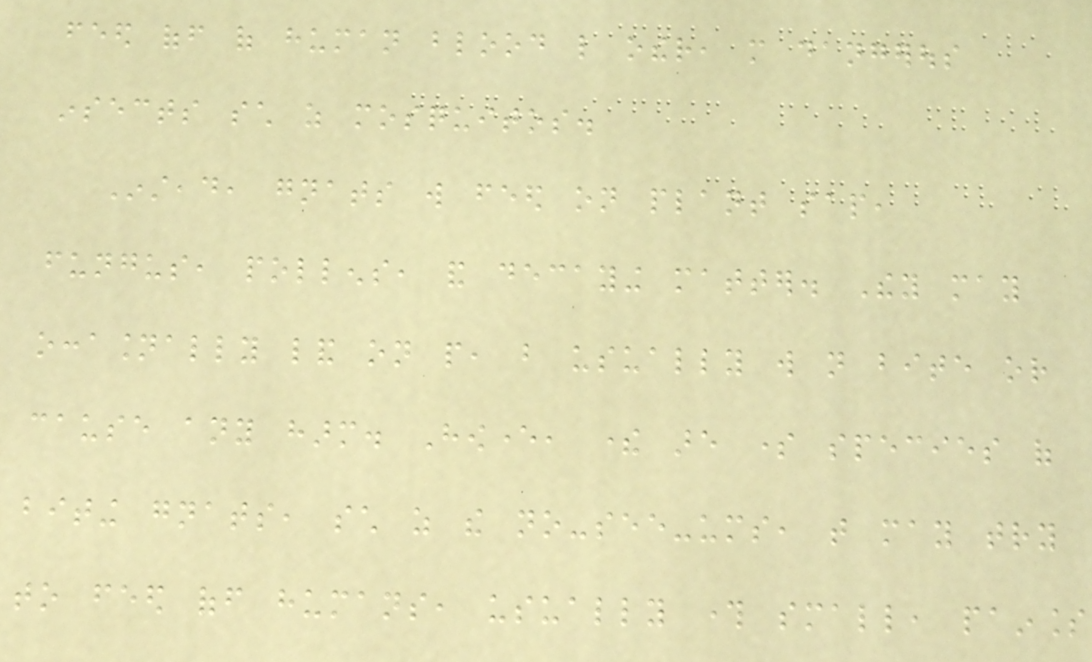feed off of human blood like other, more dangerous
insects such as mosquitos.
Instead, gnats will feed on plant sap,
fungus, pollens, and decaying matter. They may
occasionally land on people, but usually will not bite or
cause any harm. However, there are some species of
biting gnats, such as the no-see-ums, that may try
to feed off humans, usually through small, painless
